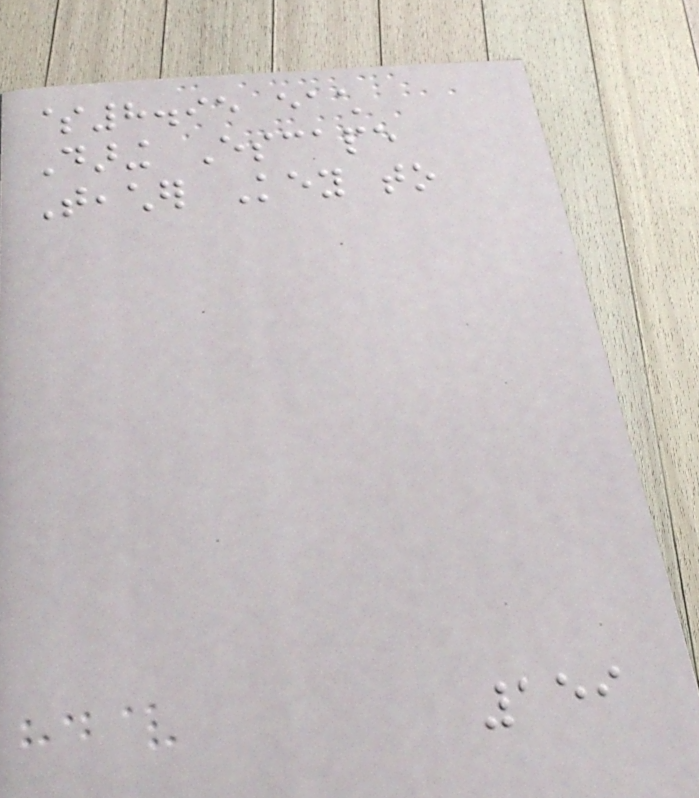$8.95 each
Daring Escape
Teacher Key to
159
